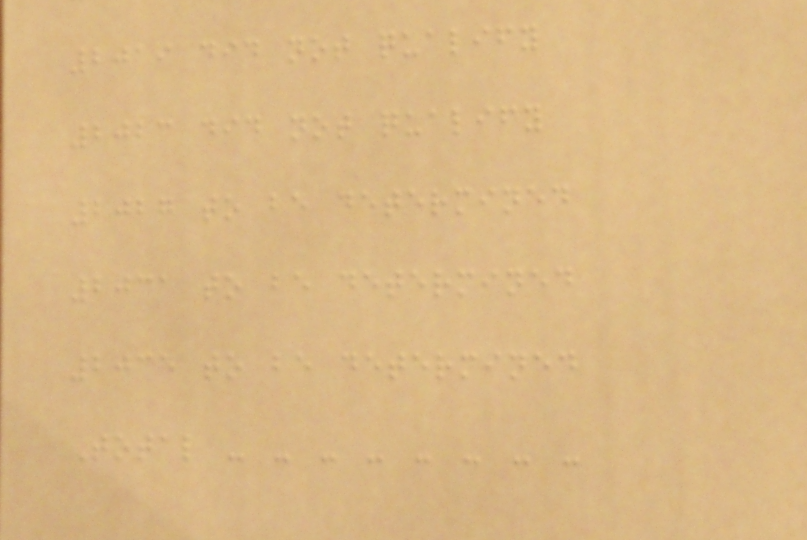2019 did not qualify
2023 did not qualify
2027 to be determined
2031 to be determined
2035 to be determined
Total - - - - - - - -
